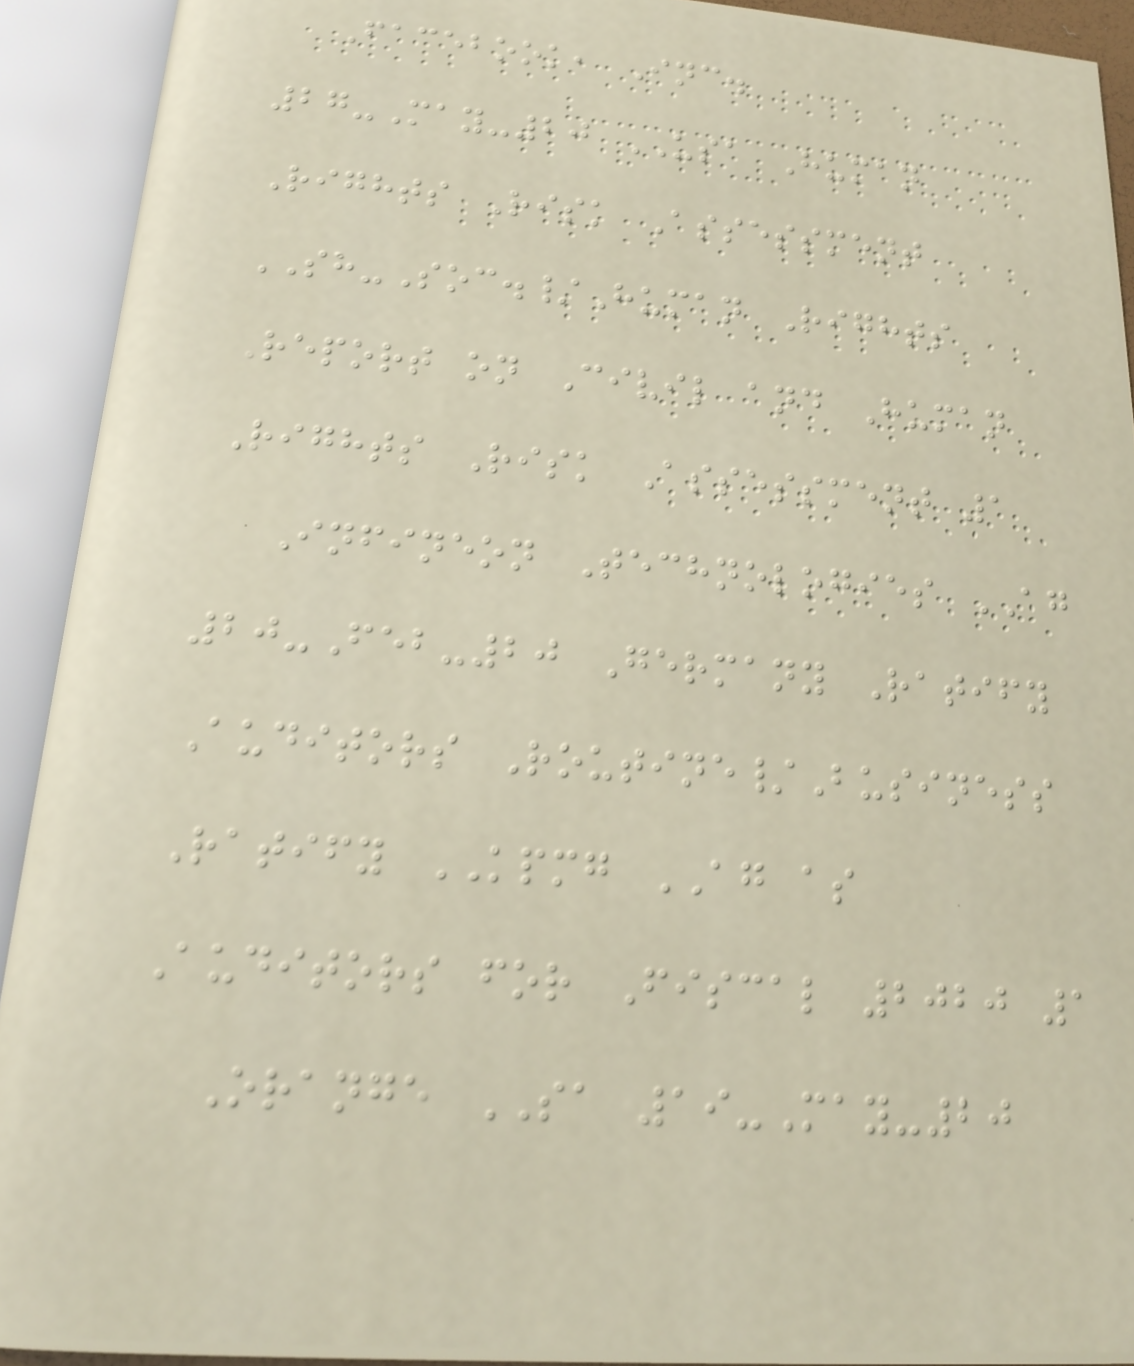Facebook, Inc.
27-May-20 USA Human
Rights Risk Assessment
SH-Soc./Human Rights
Report on Civil and Human
Rights Risk Assessment 1
Infineon Technologies AG
20-Feb-20 Germany Ratify
Auditors Routine/Business
Ratify KPMG AG as
Auditors for Fiscal 2020 1
Orange SA 19-May-20
